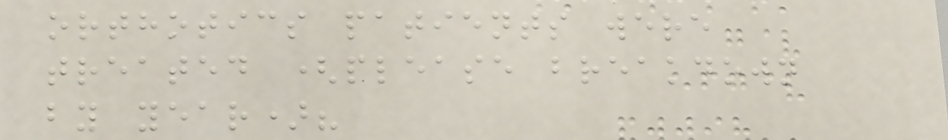orthotics patients were
treated (please breakdown
by year)?
